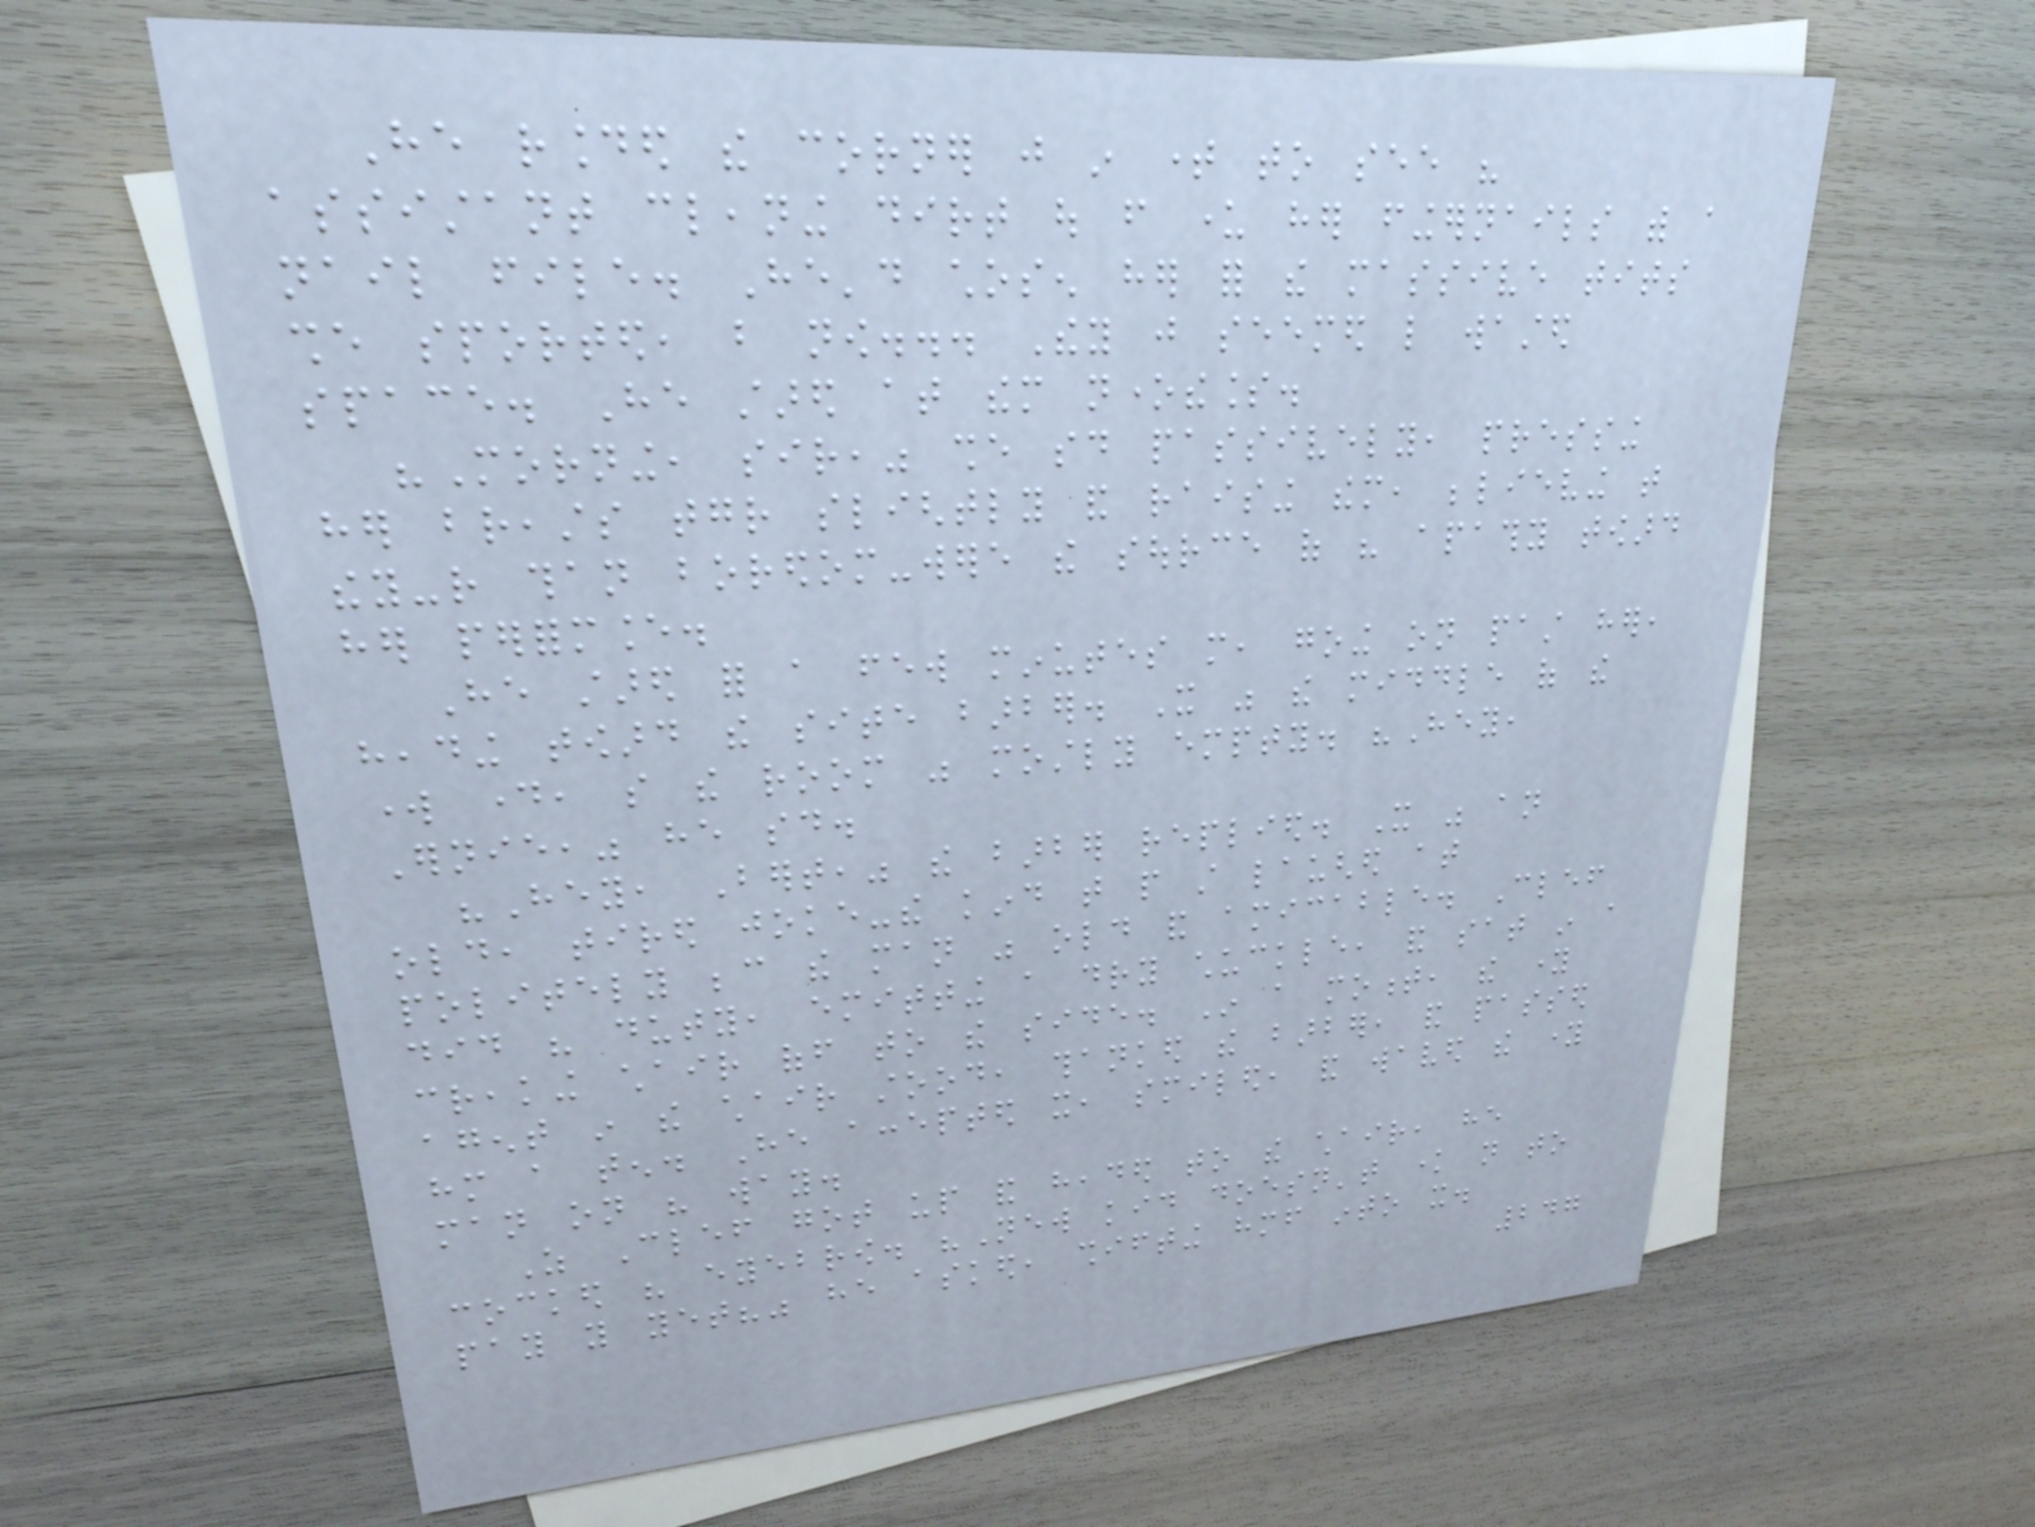He rounded the corner just in time to see his
assistant cleaning dirt out from under her fingernails with a
nail file. He'd chosen her for the massive tits
she sported, but now... They just seemed like wasted
space. He stared at them nonetheless.
"Morning, sir," she said passively, pressing
her breasts together slightly and raising them, believing that
they-rather than boredom-were the source of his apathy toward
her performance.
He stared for a few minutes more, going on past her,
heading toward the site barber. It was the middle of the
work day, so the room was mostly empty. "Hey,
Ernie," he said.
"Hey, Bert," the barber replied. It was an
old, tired joke-the kind that people still laughed at
politely because the man was old and amicable. Clef
did his duty, emitting a dry chuckle, and sat in a
creaking chair off to the side. In a moment, the young
agent in the chair stood, thanked the barber, and passed
him a ten. He accepted it, smiled, and waved the young
man on his way.
As Clef got up and headed to the chair, he
cocked his eyebrow. "New kid doesn't know not to
pay you yet?" he asked, shifting himself into it.
247
